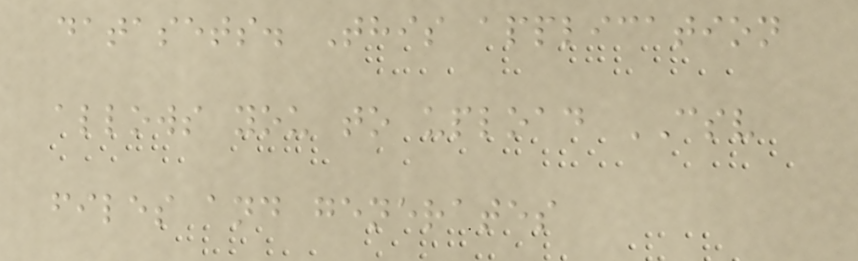datasets. This application
allows you to upload CSV
files and generates
